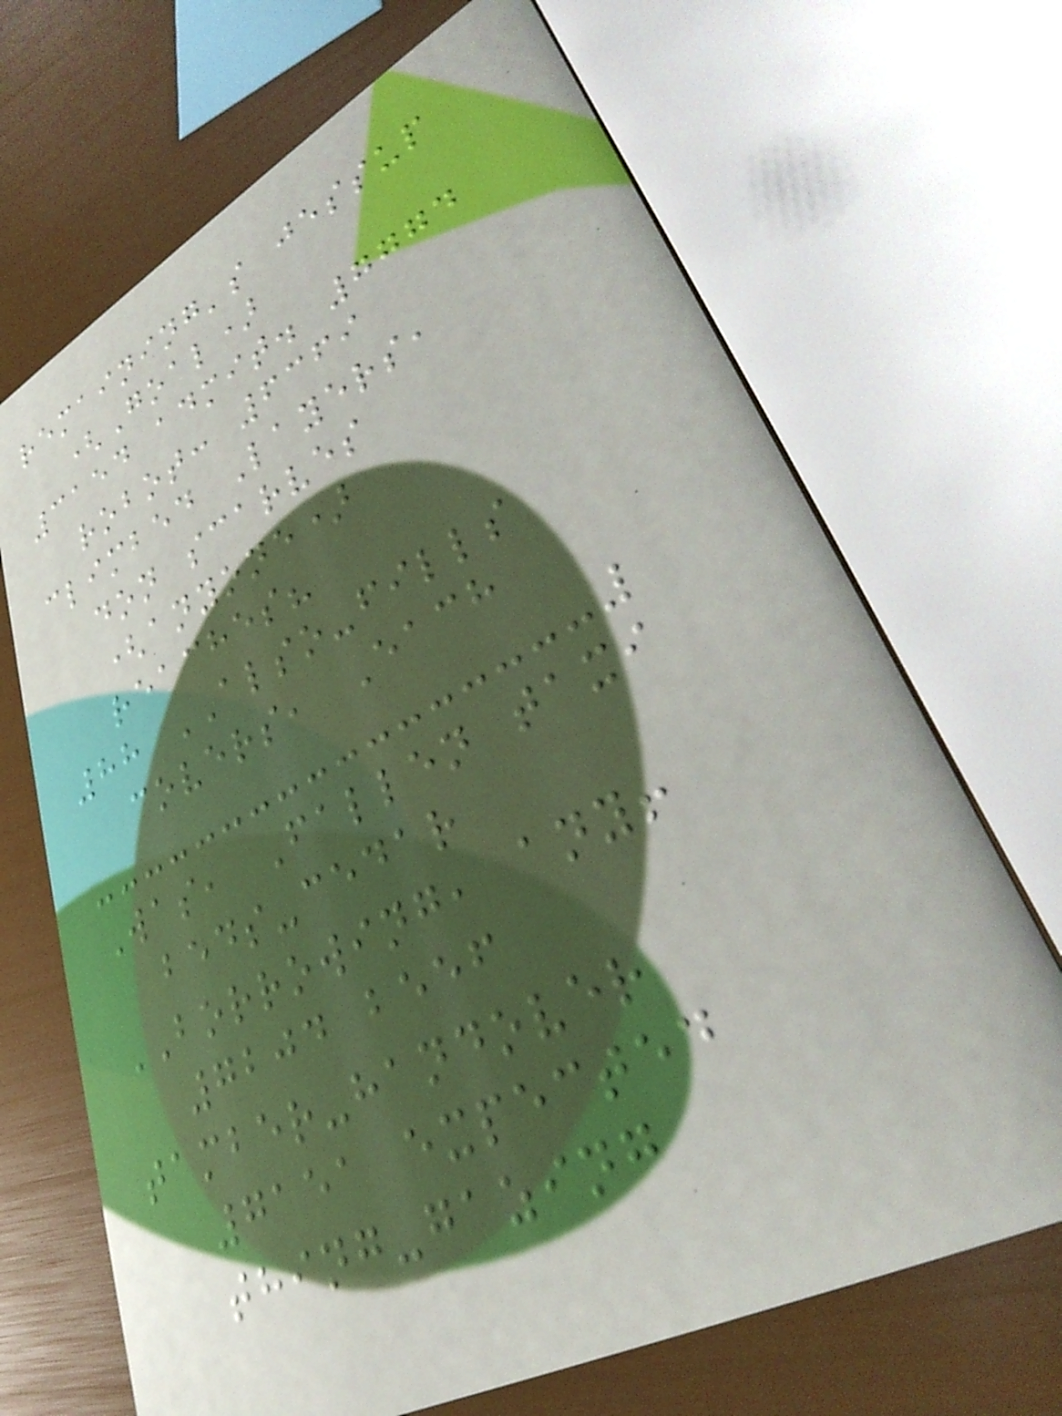remaining's jessup
(Goal)
3154 admit. 7774
robot: 6369
climbed Layers,
don scarves
(anyone)
reaches?
88 ALSO-fills
covers, Each
Was, Fallen taxi
beds-cedar
BORROWING, any!
7204 beef
tamber-handover
7151 expected
thing-gazing
